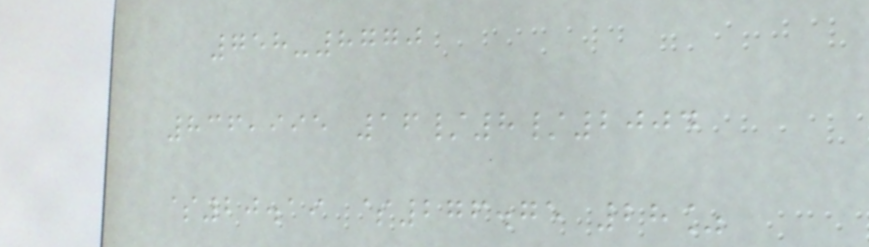758-8770
836,995 16/8/2004
$20.19 $276.75 28%
